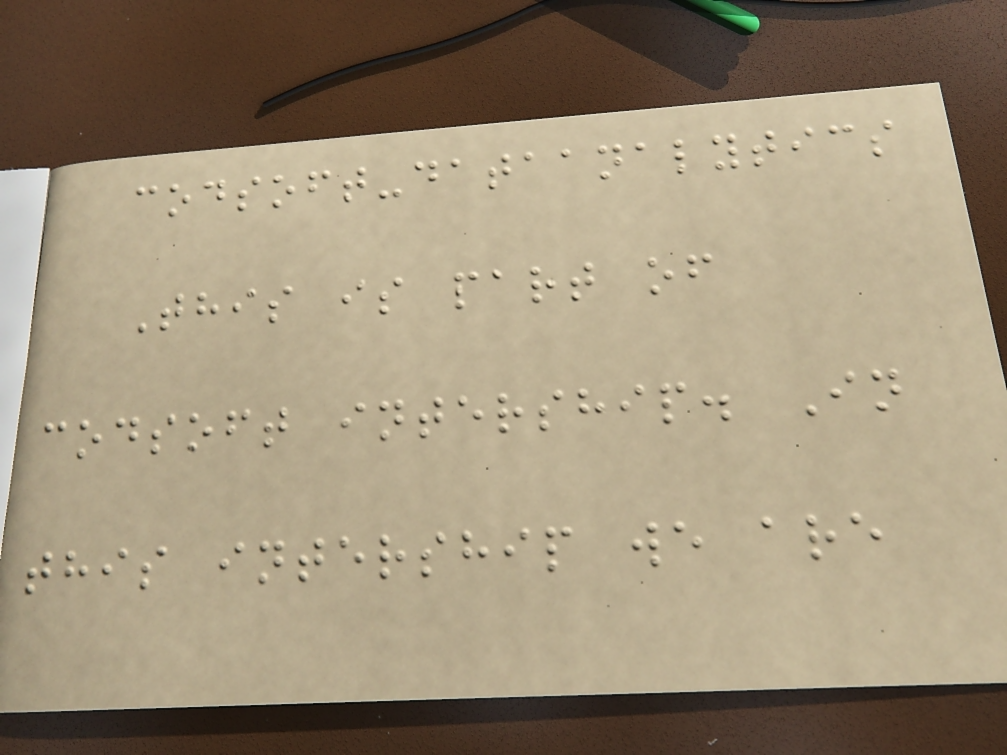codsoft-dataanalytics
This is part of
codsoft intership. In
this intership we are
